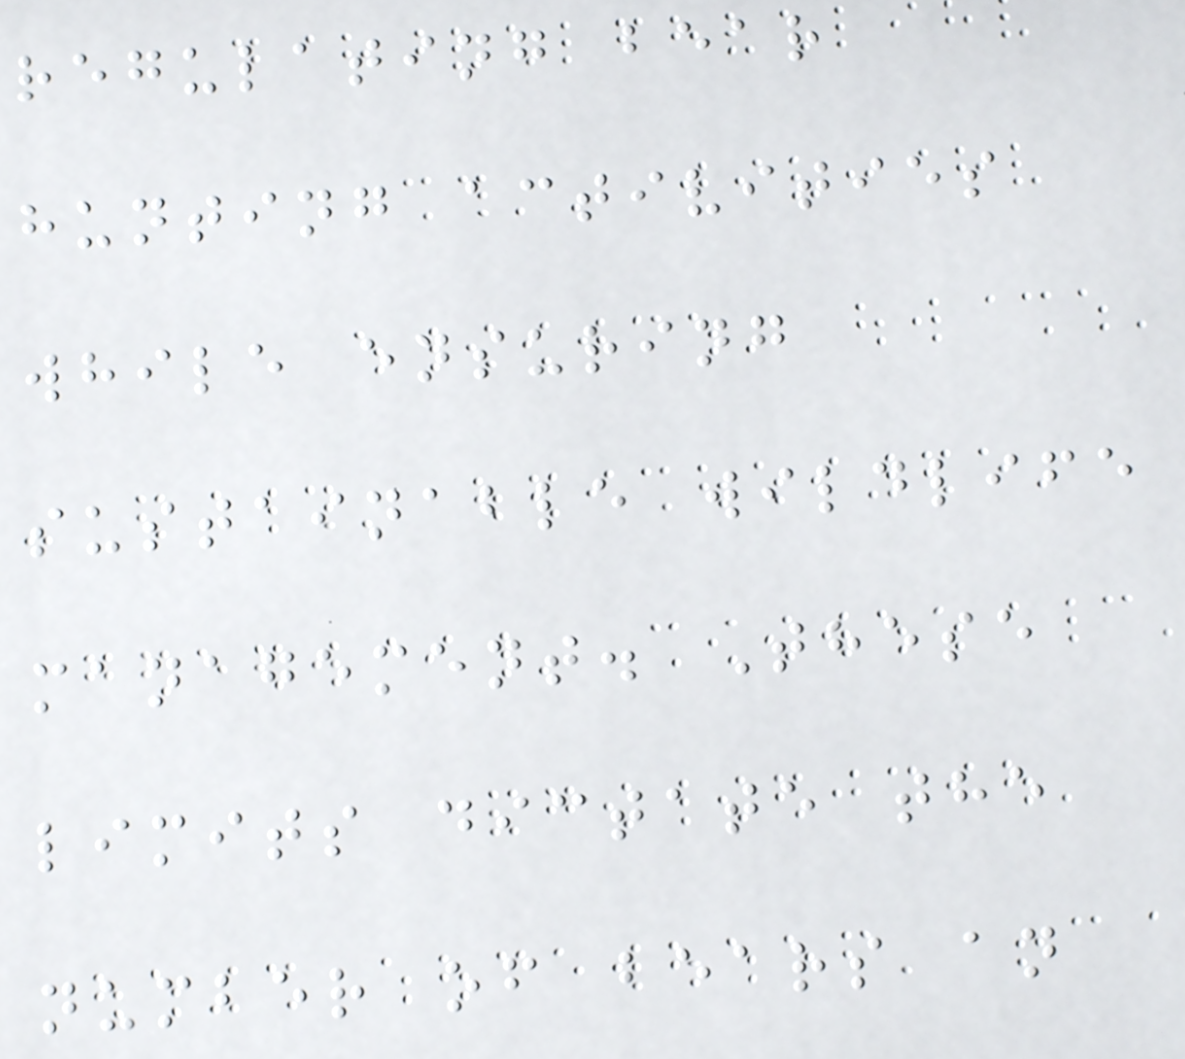regulating bear
hunting activities
while ensuring
sustainable wildlife
management. These
limits dictate the
number of bears an
